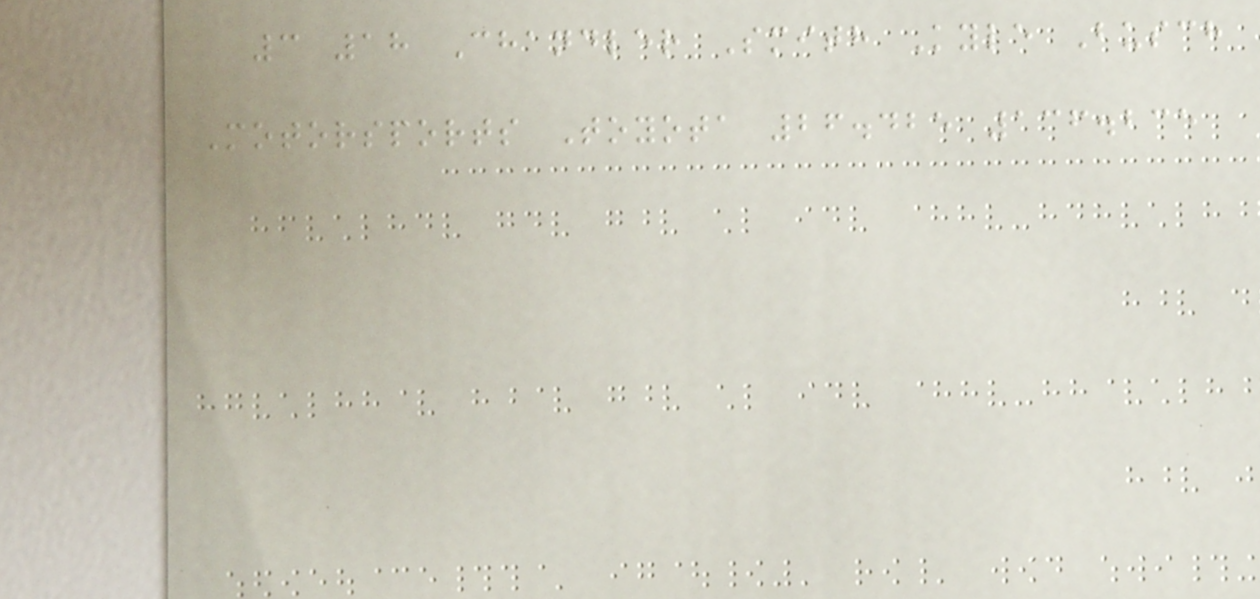3 18 Chandler Smith Kyle Busch
Motorsports Toyota 26.425 136.235
